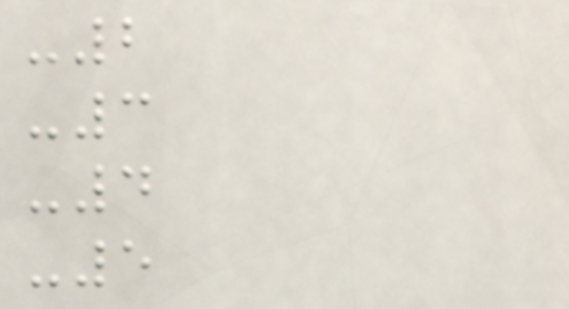-2
-3
-4
-5
